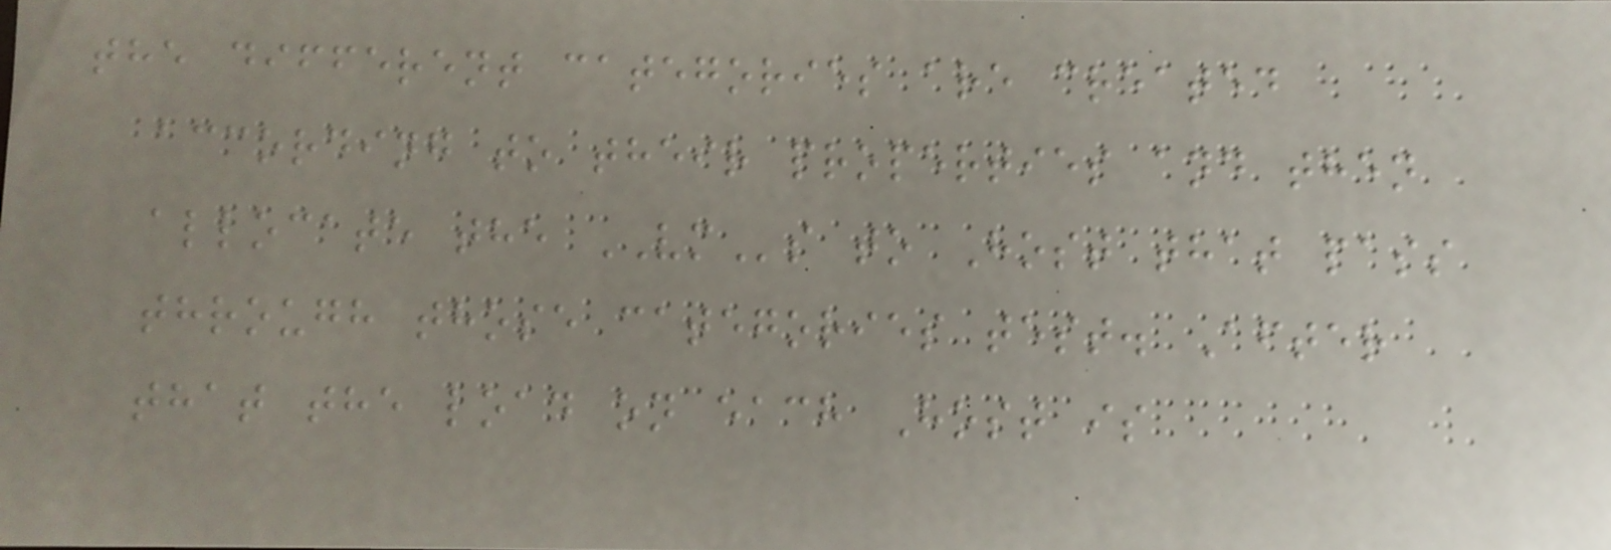the different categories are created
according to their properties and then
allocate the VMs to Host that pass
through those categories test. After
that the load on each Host is
